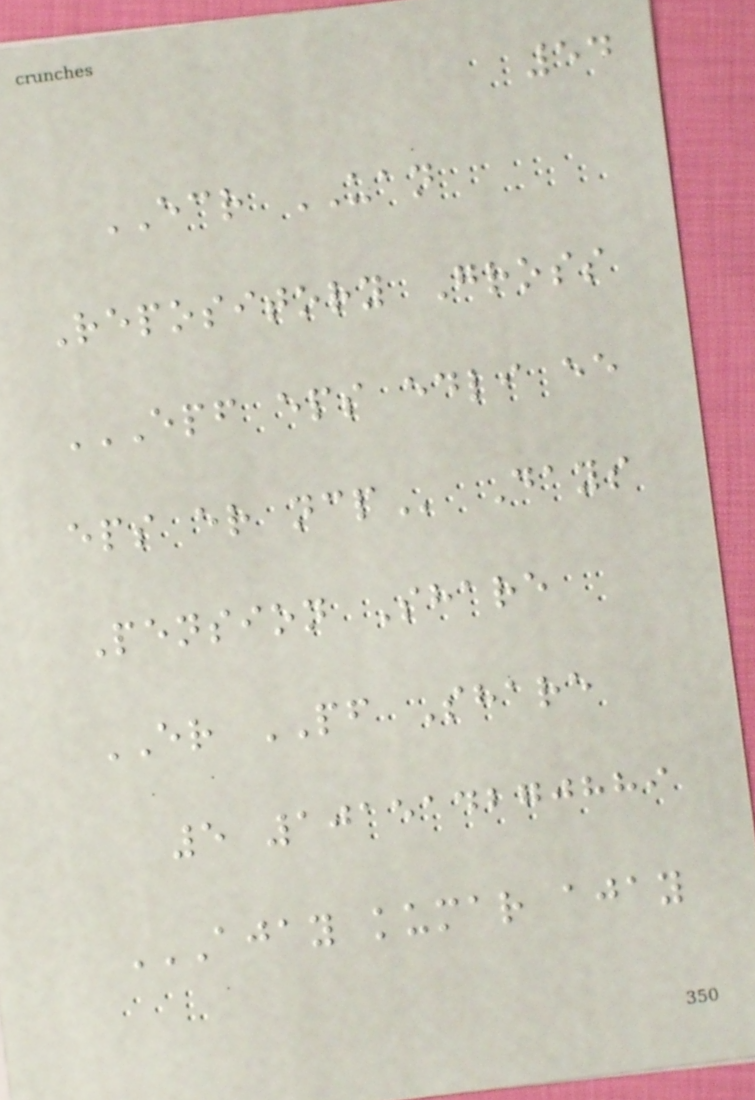54
ECR UAN
Repository Gross
EPF EPS EDLI EE
EPS ER NCP Days
Pension Share
ER PF Share
5 101514270889
AJAY KUMAR AJAY
